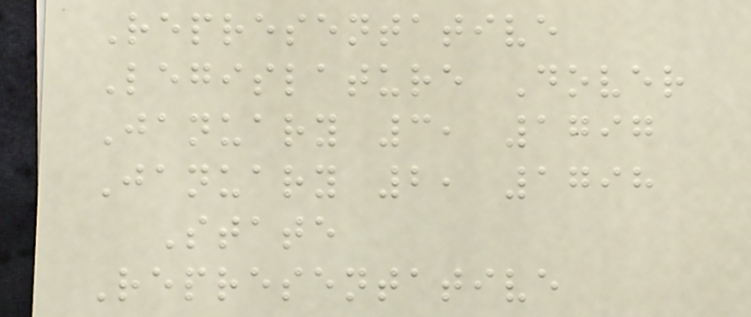Representative
Legislature Dover
January 3, 1797
January 2, 1798
State
Representative
